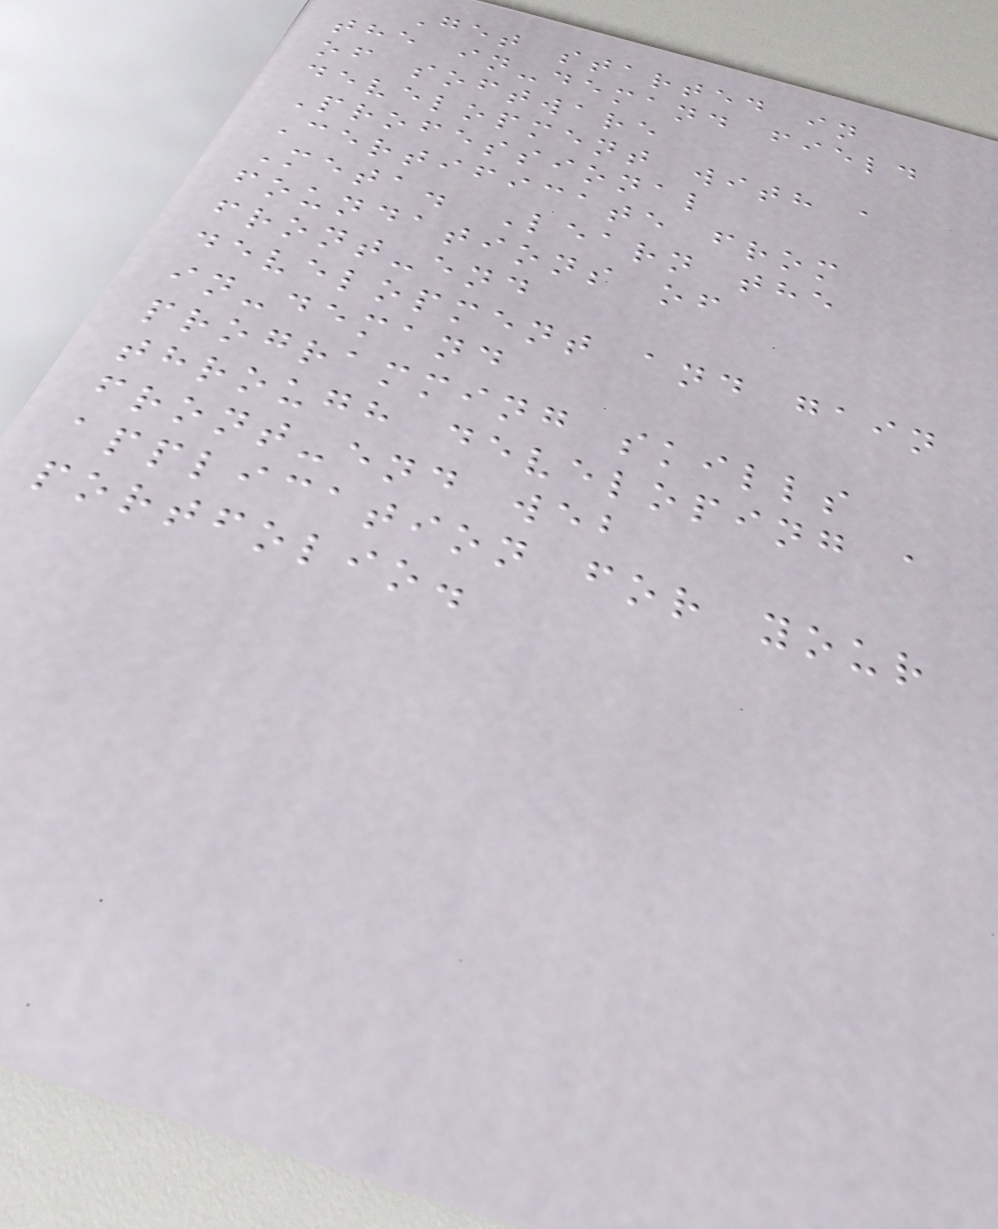Get started in
the in-demand field
of software
development with a
Professional
Certificate from
Meta. Learn the
foundations of
front-end
development and gain
in-demand
programming skills
through developing a
front-end web
application for your
portfolio.
